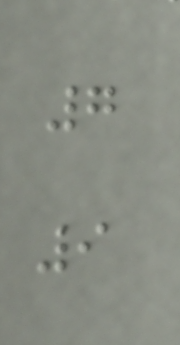7
9
